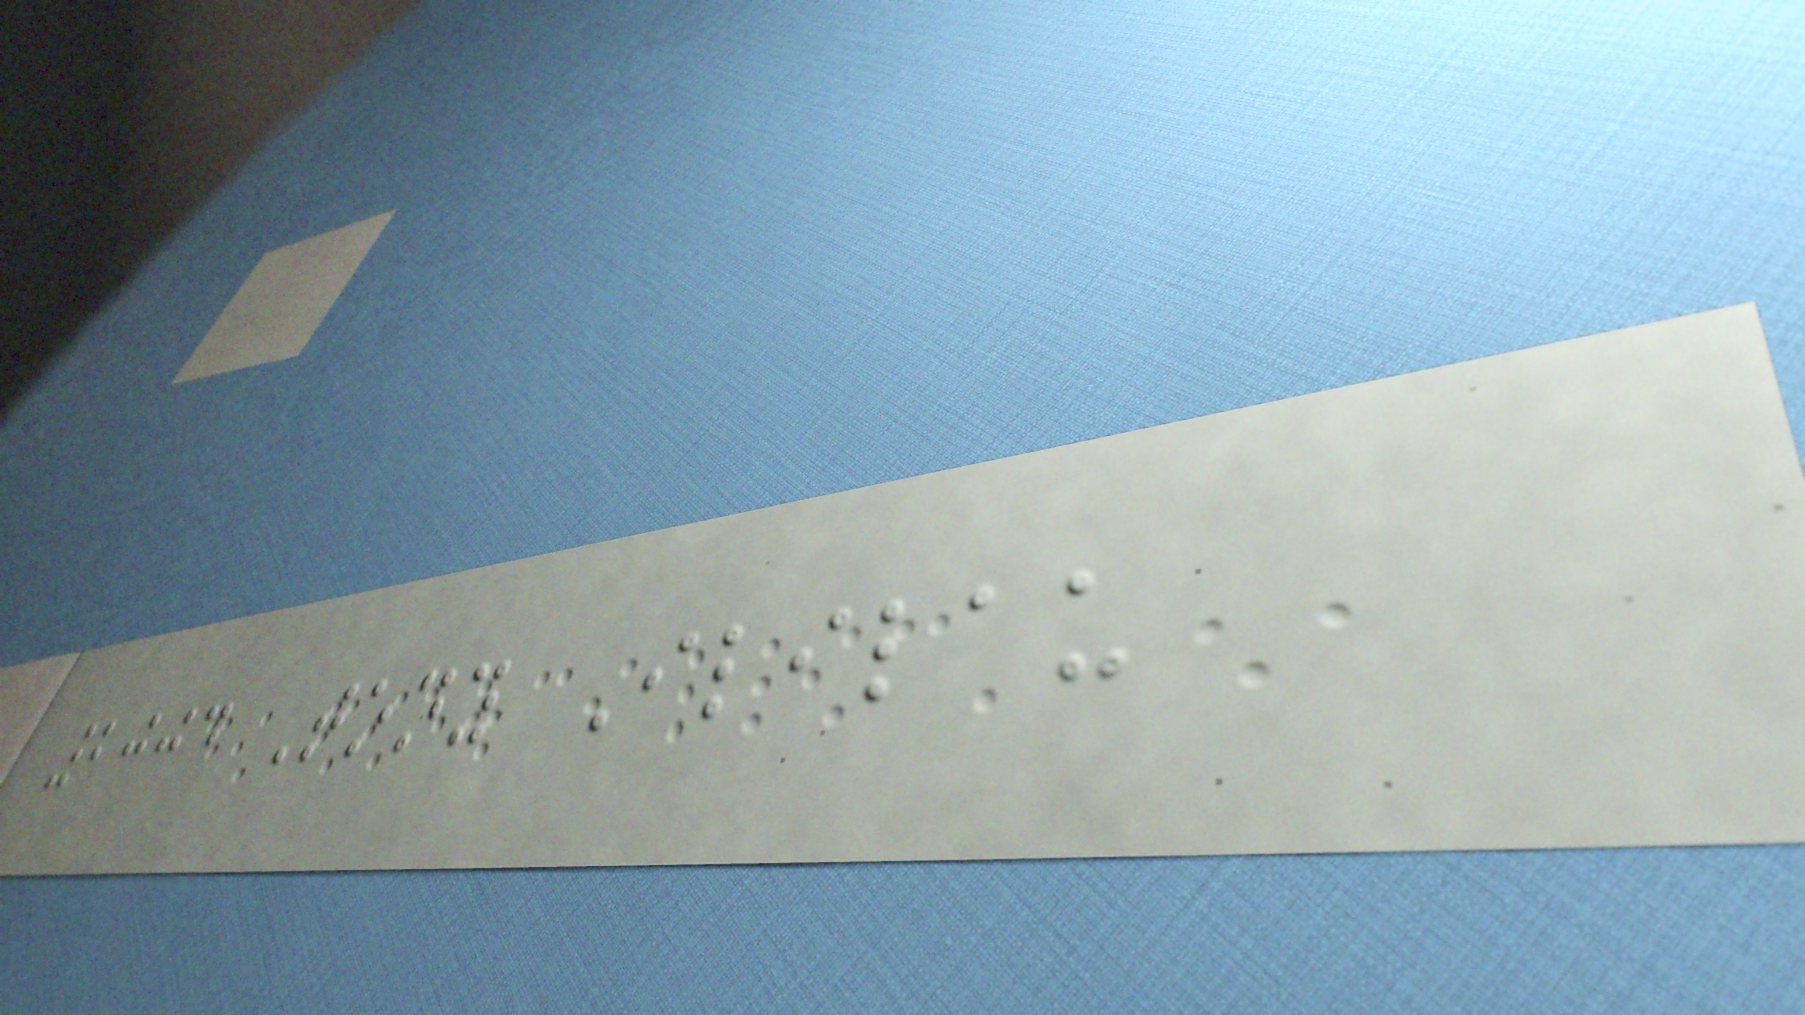2004 Tony Ililau
